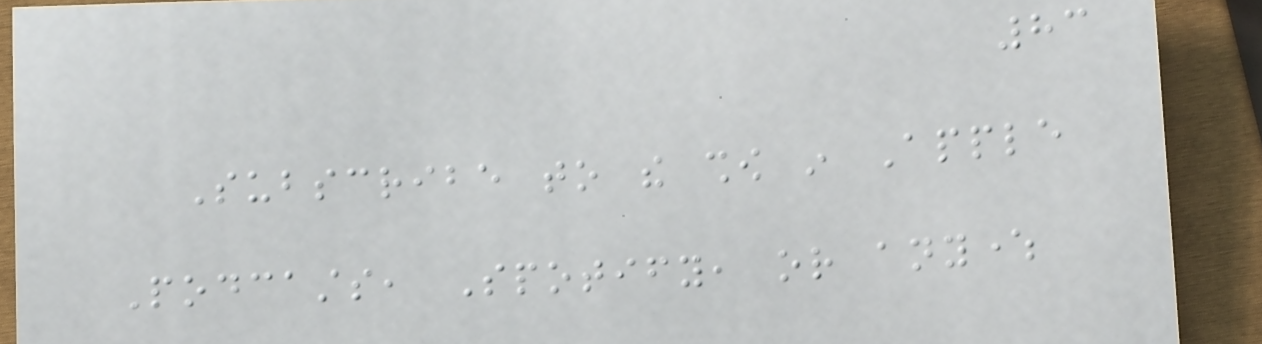83
Subscribe to the show in Apple
Podcasts, Spotify, or anywhere
